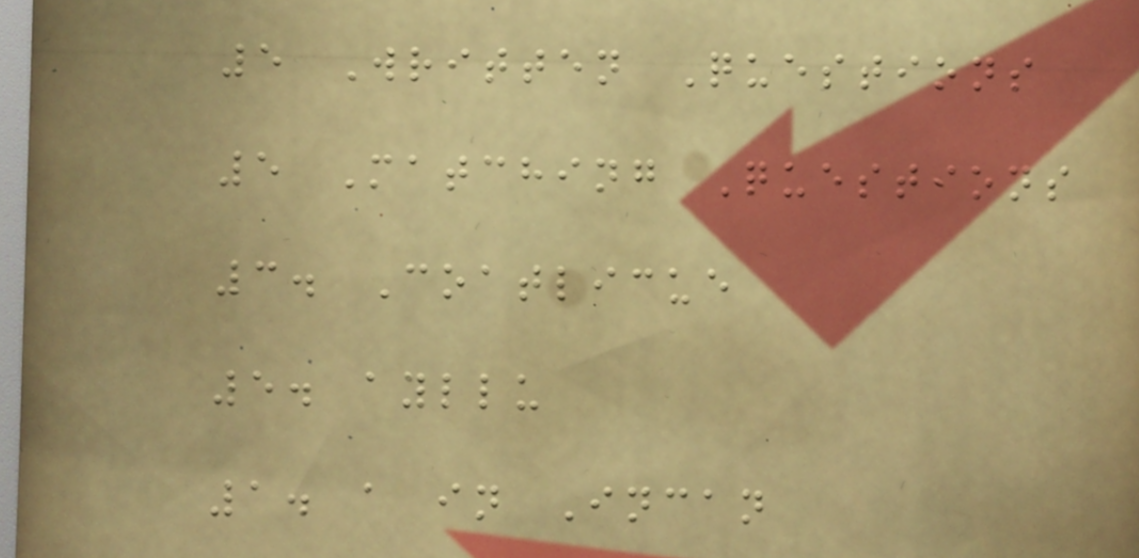5 Written Questions
5 Matching Questions
3. Coatlicue
5. ayllu
1. a in Incan
